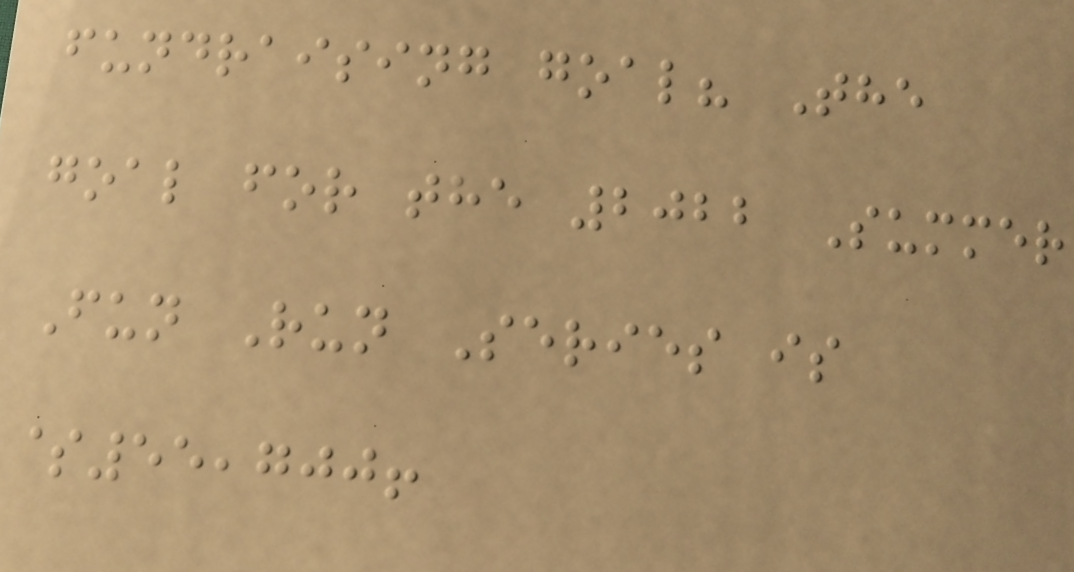fundraising goal? The
goal for the 2022 Summer
Fun Run Series is
$55,700!
